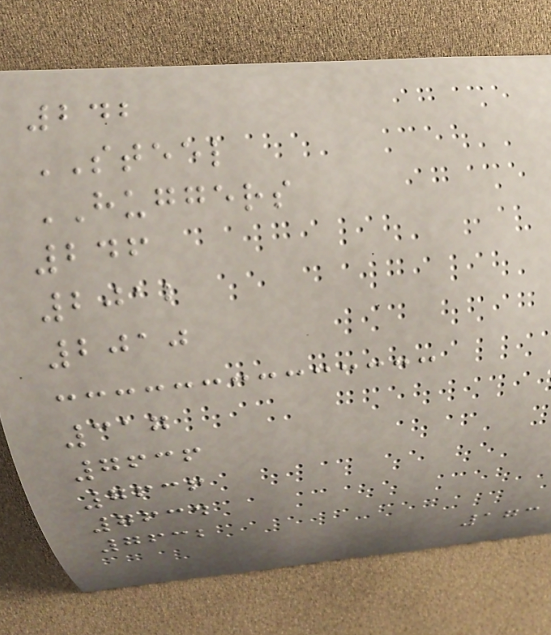242
STEEL
HUGGERS
246
2012
2010
317
7636
7636
7634
7632
173
